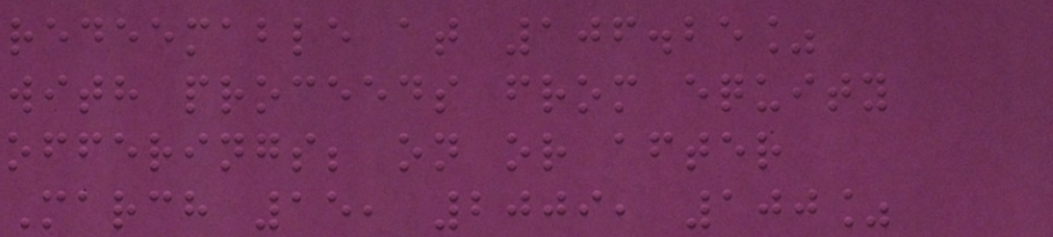redeemable at 106.25%
with proceeds from equity
offerings; on or after
March 15, 2009, 100%
